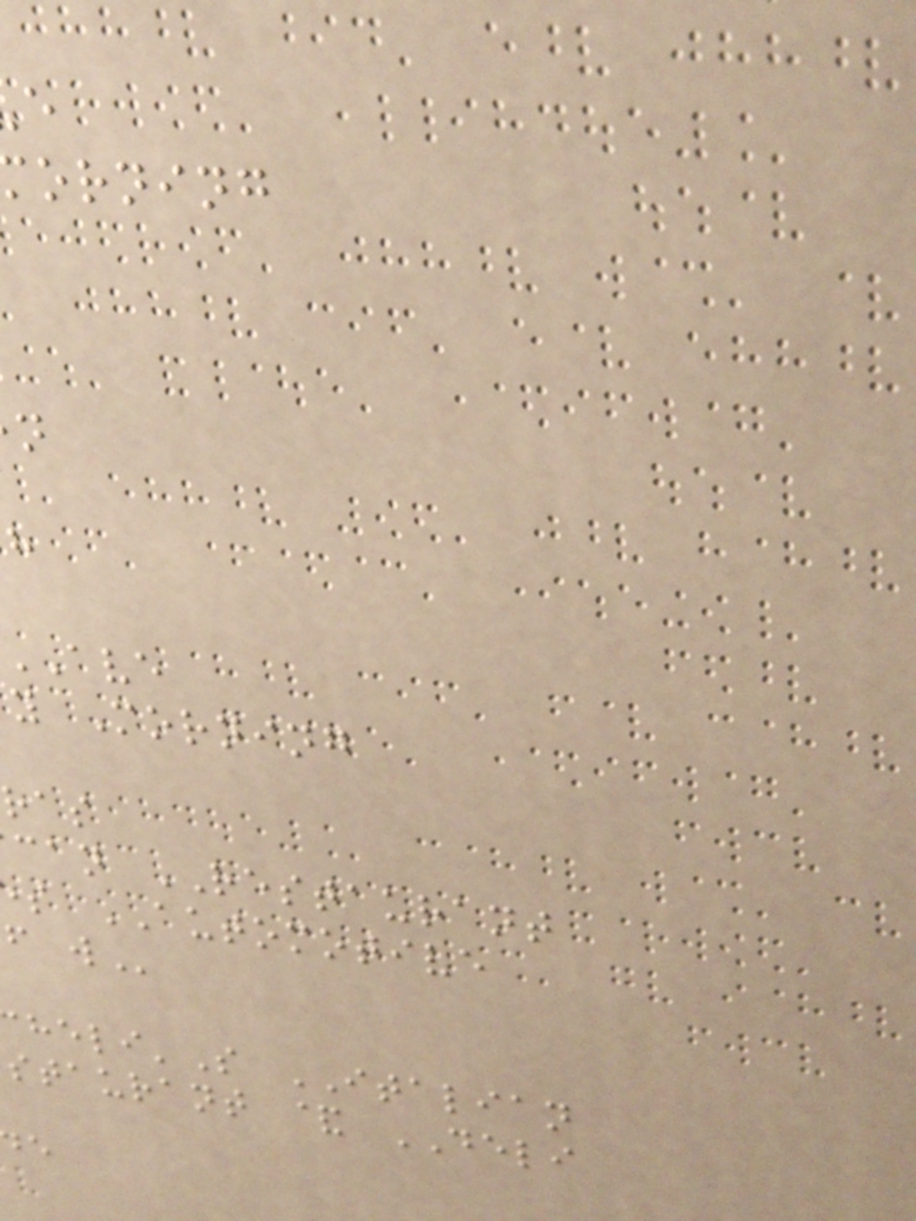orning
y Morning
can RESTAURANT
s AUTOMOTIVE
'S ITALIAN
staurant & DELI
